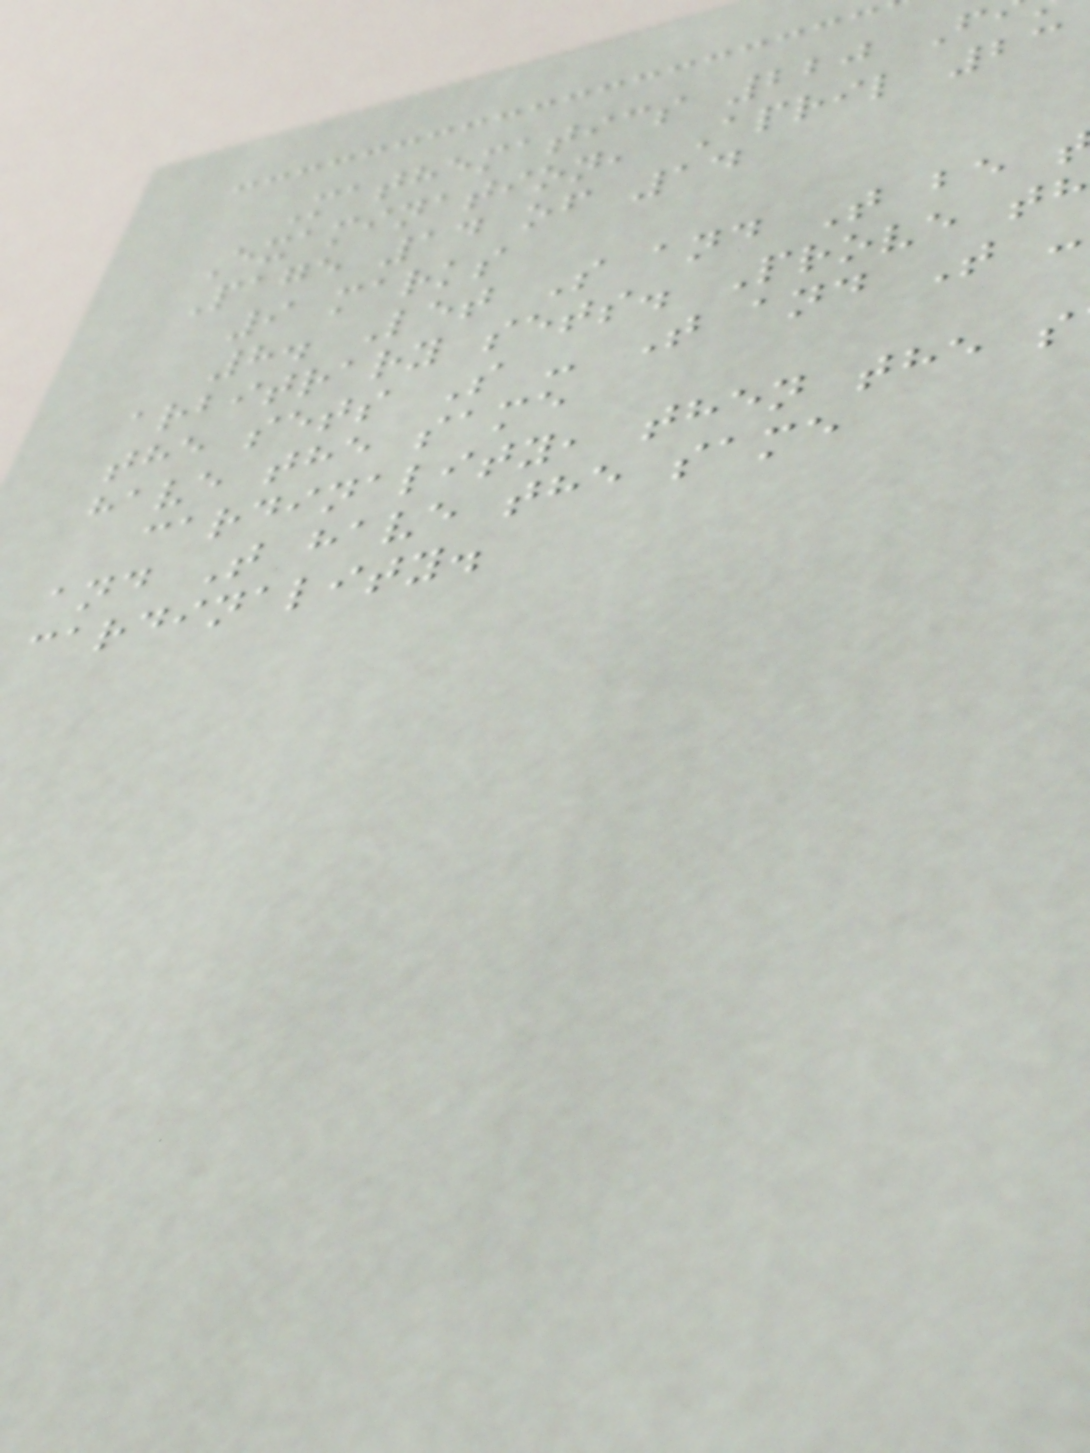Mathematics 220 F
Examination, April 23
Page 14 of 14
9 marks
8. Let S and T be
arbitrary sets. Prove th
the sets S - T and T -
have the same
cardinality, then the s
and T have the same
cardinality.
